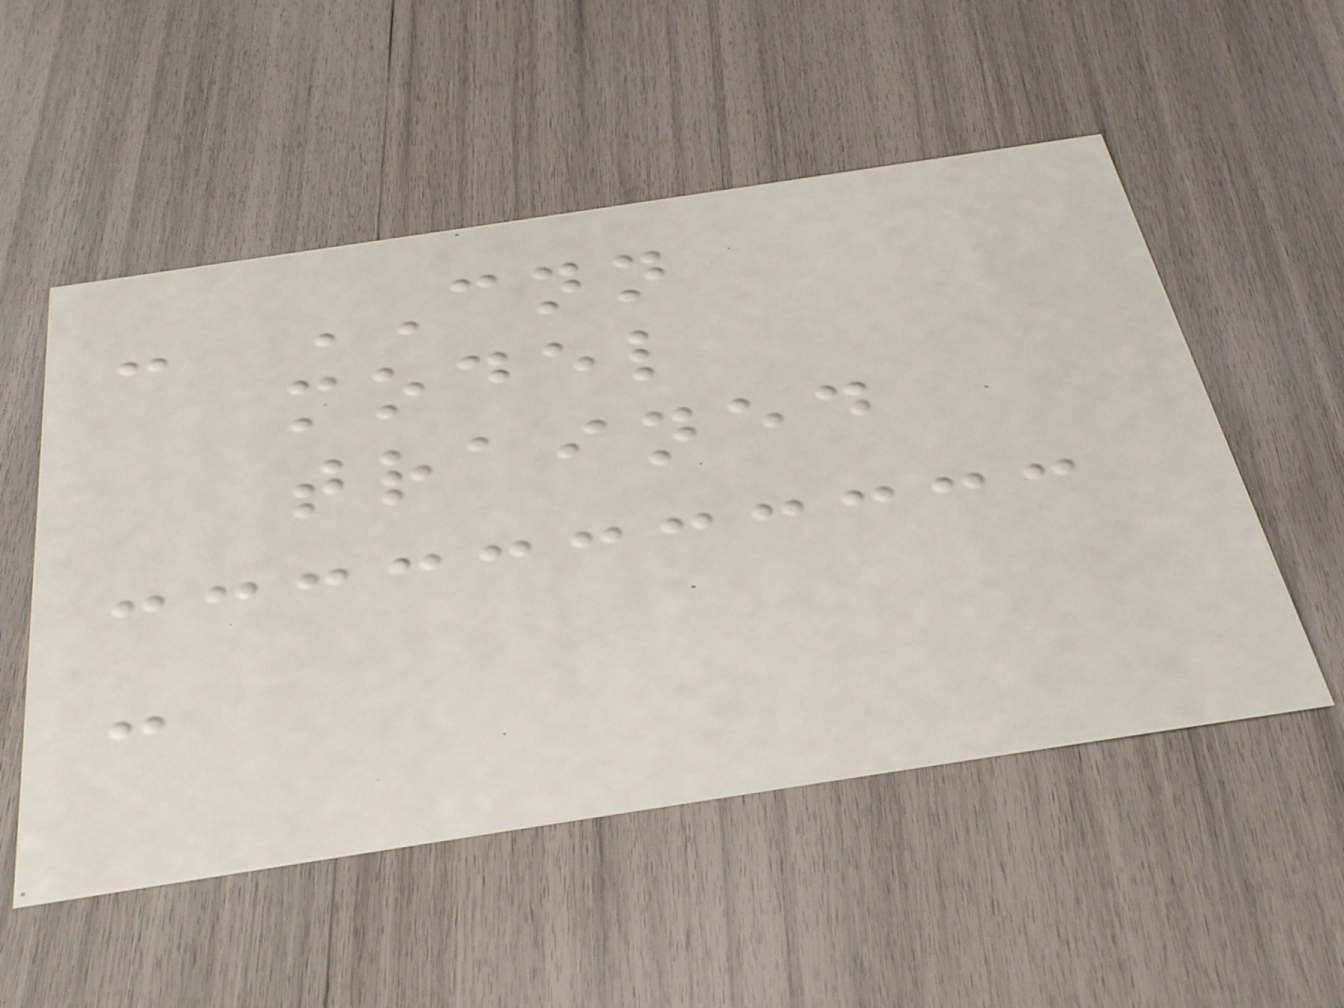- CNN
model
trained
-
